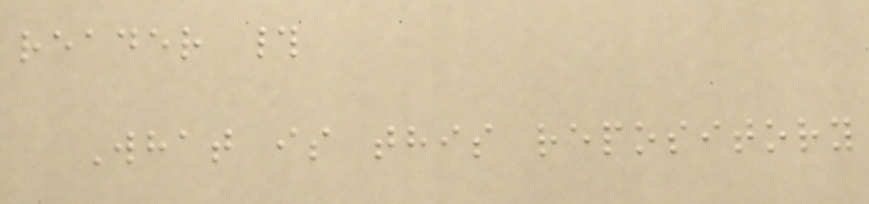reader #
What is this repository
